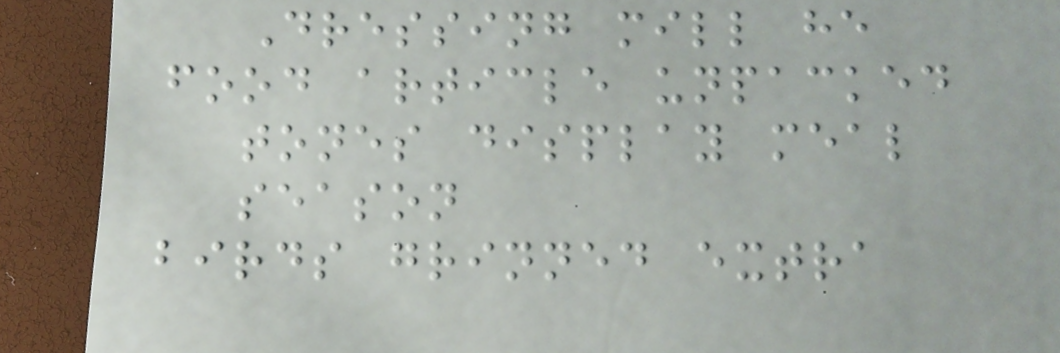Dressing mill he
food article unpacked
tones display meal
season
birds grinned extra
